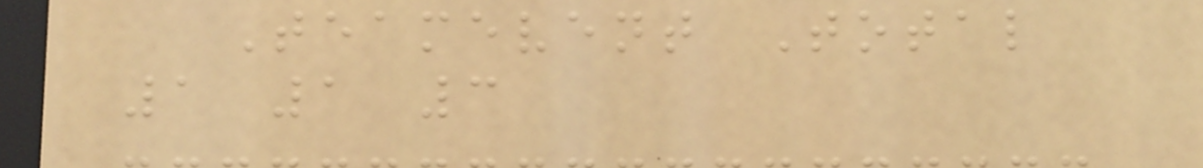Teamevent Total
1 1 3
